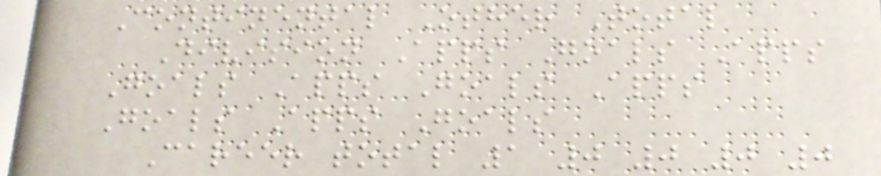Continental Other Total
Division Apps Goals Apps
Goals Apps Goals Apps
Goals Apps Goals
Career total 1 0 0 0 0
